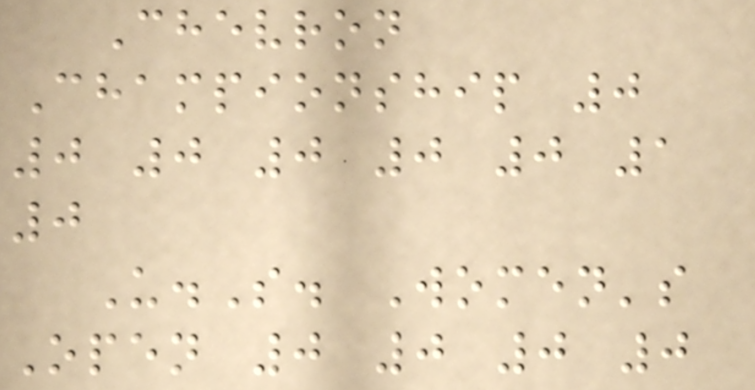Chevron
Championship 0
0 0 0 0 0 1
0
U.S. Women's
Open 0 0 0 0
